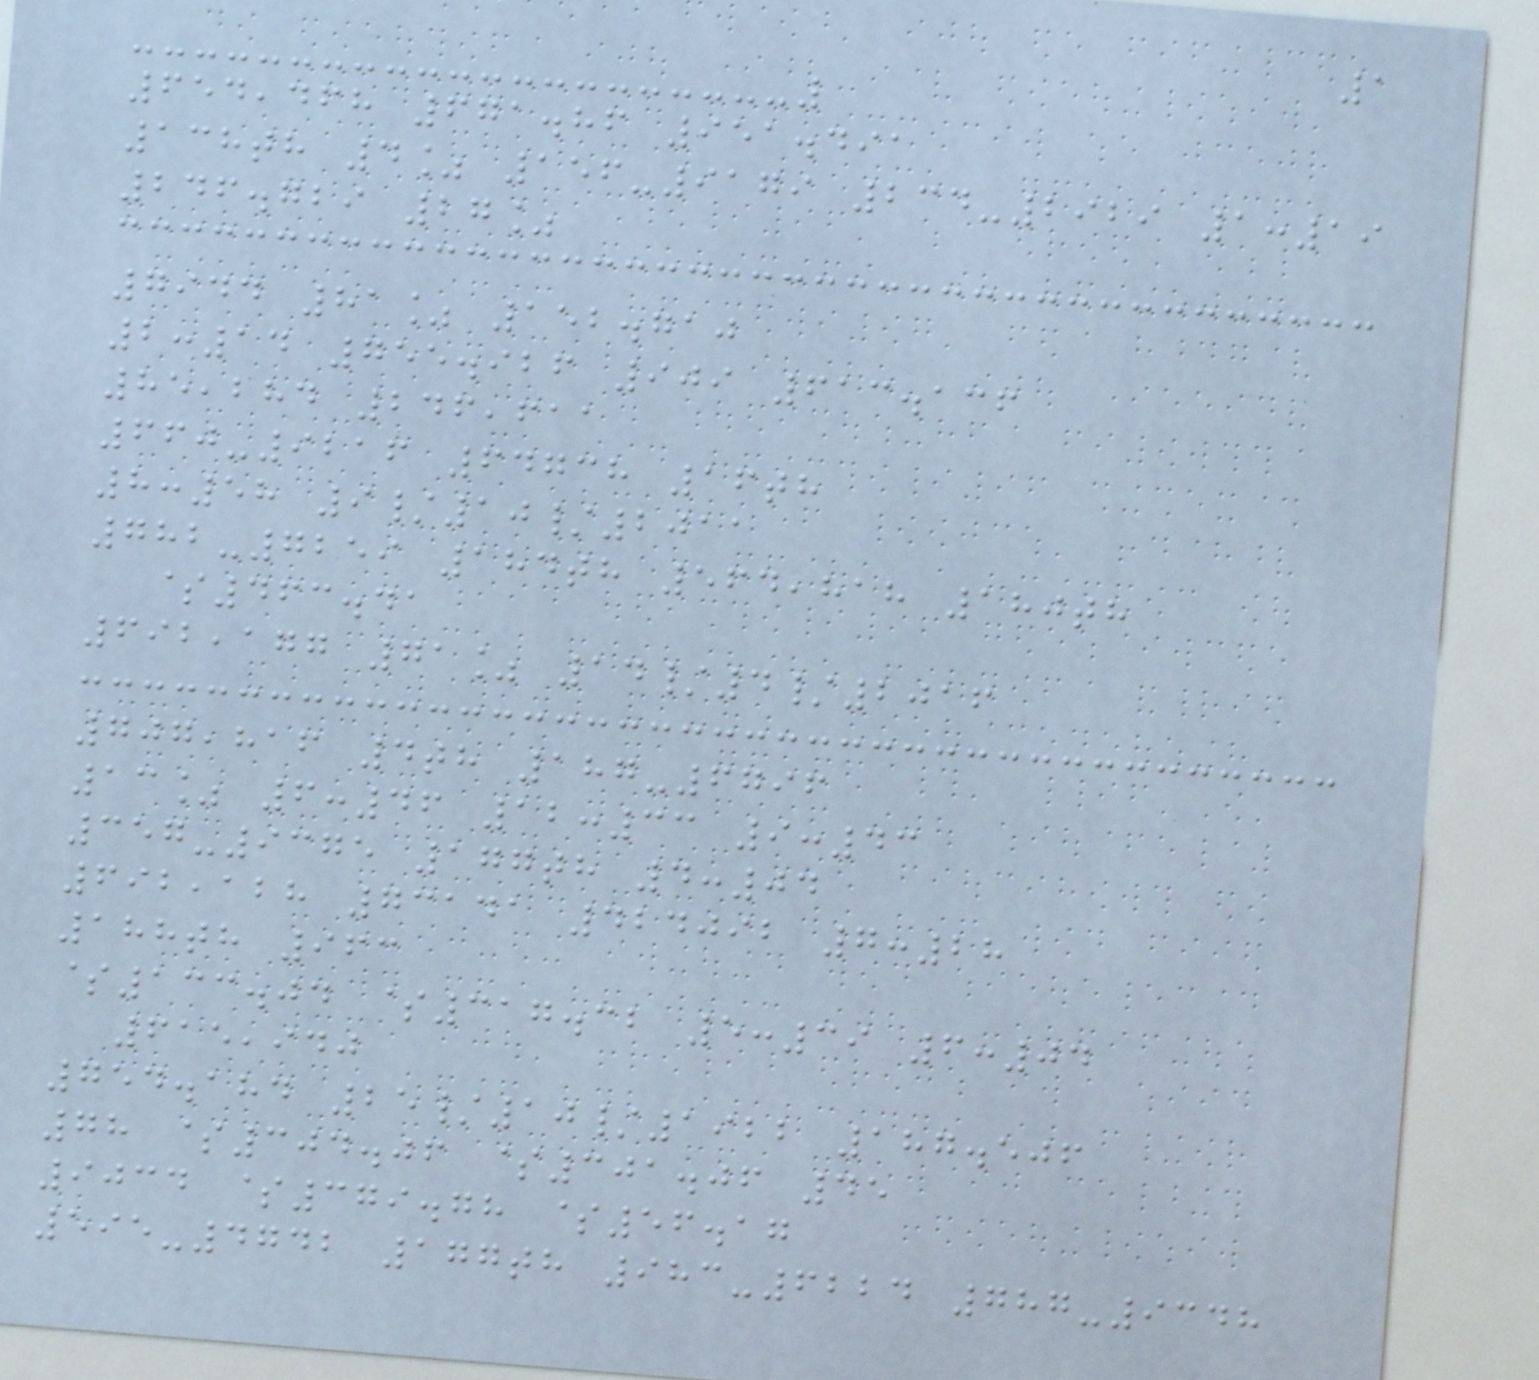1
654,468 671.86 951.491
138th 4% 156-9179 234-2929 1:19
246.729 27%
7944 81% 152.710
2:14 755.926 909 613.136
85,284 246,611
660-9216 64738 16th
8:58 9/10/2011
782-7259 184th 564,818 180th
$463.41
692,177 71% 14/4/2016
707,816 4th 187-6796
13% 6:46 12:33 9:43
357-9375 177th 4:04
692,128 73141 424092 7:28
188th 963
$133.04 $317.32 5:39 6:04
615,940
754.184 25/10/1922 187.506
78 $304.06 $301.06 45
9034 $379.78 $56.17
595-4742 177th 983-6224 787-9348
